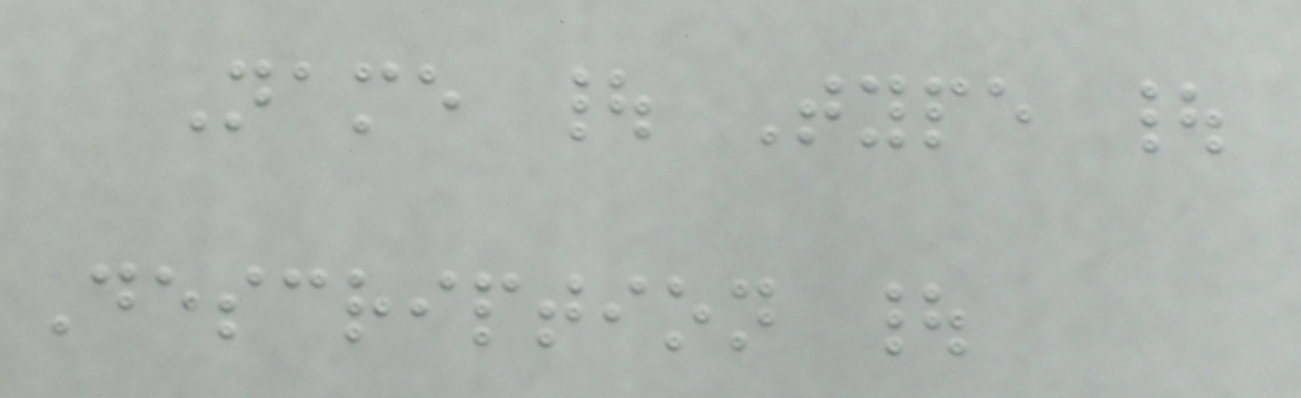Name | Type |
Description |
